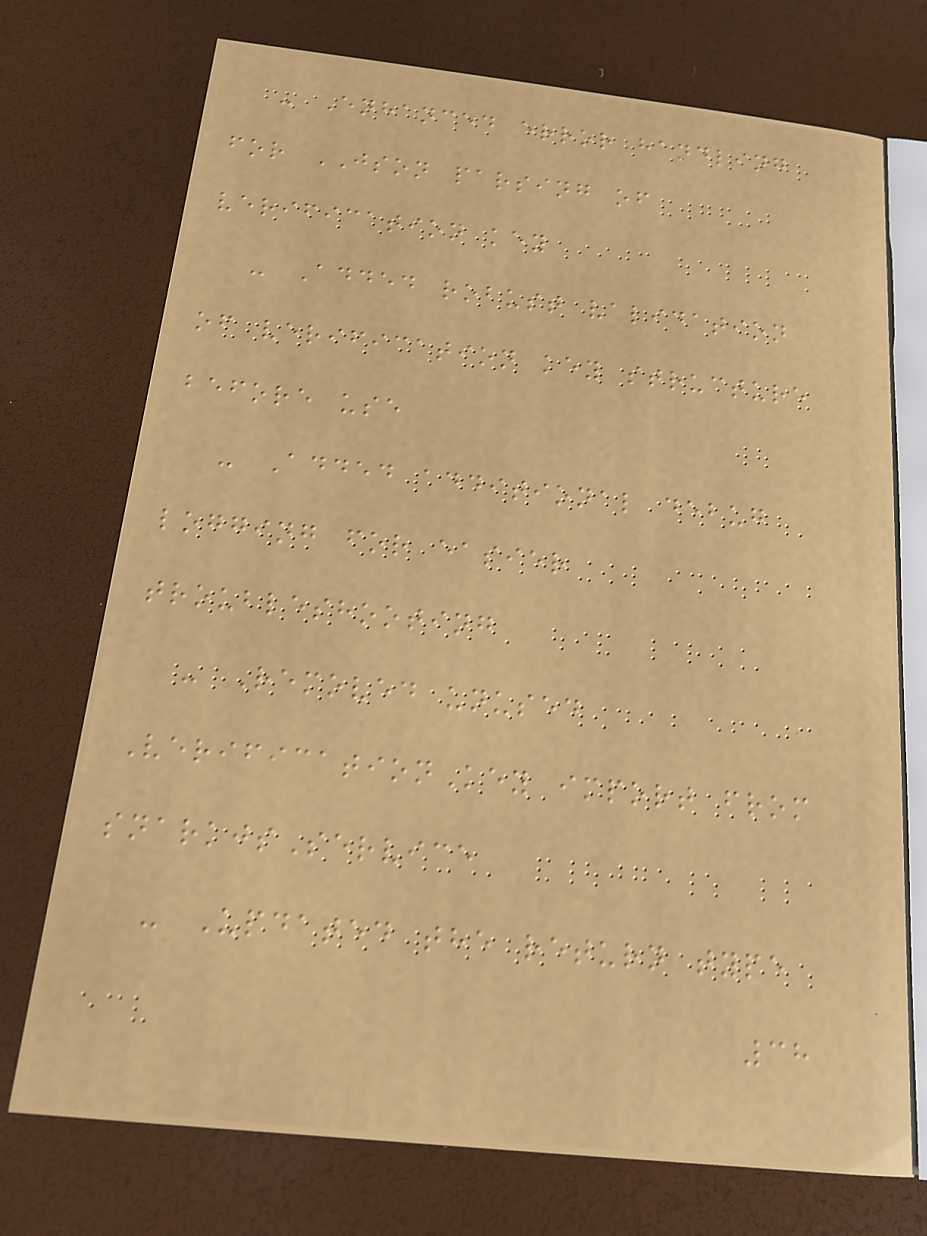- Enhanced error handling
for JSON parsing of
verification key
- Added robust validation
of verification key structure
before use
- Added additional debug
logging for easier
troubleshooting
- Removed unused
VerificationKey import from
snarkjsService
- Updated the return type
38
